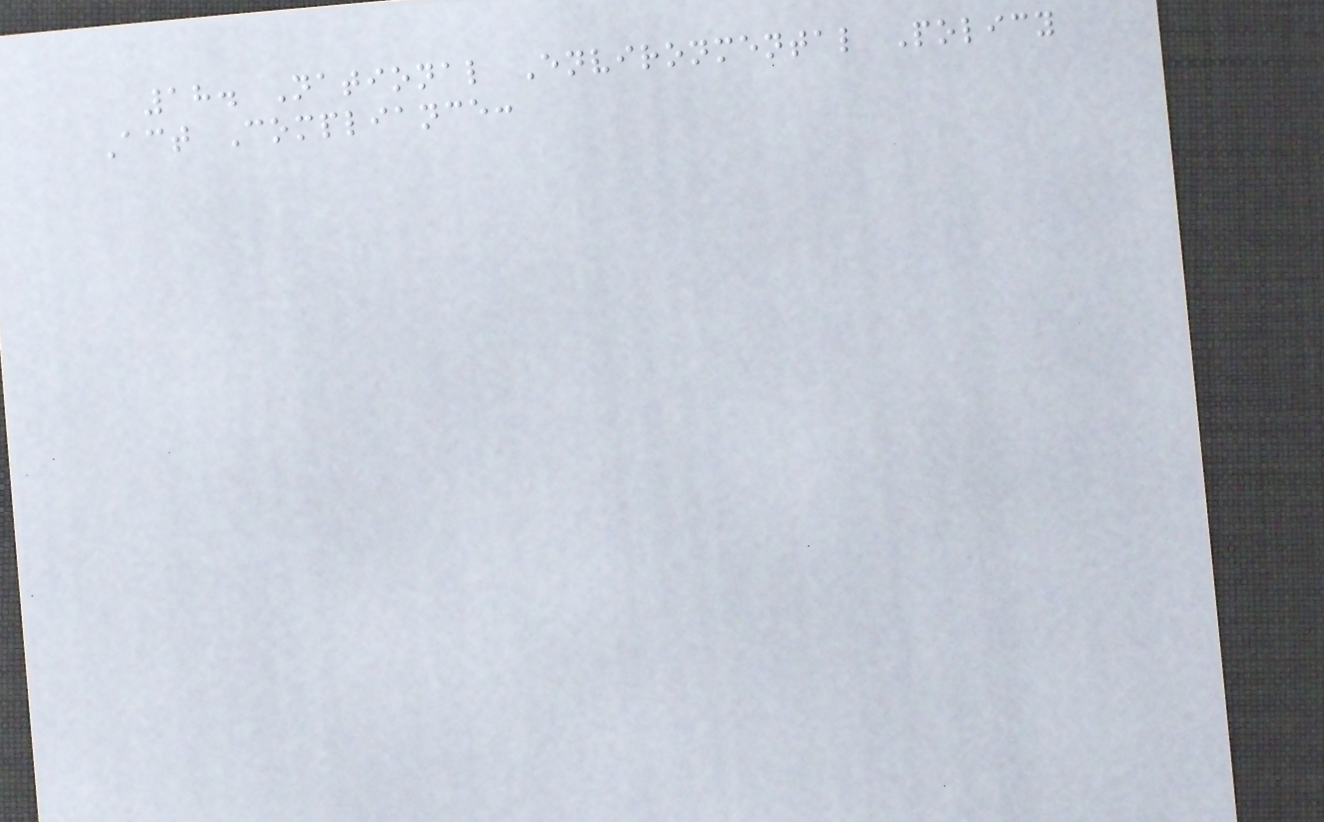18. National Environmental Policy
Act Compliance:
